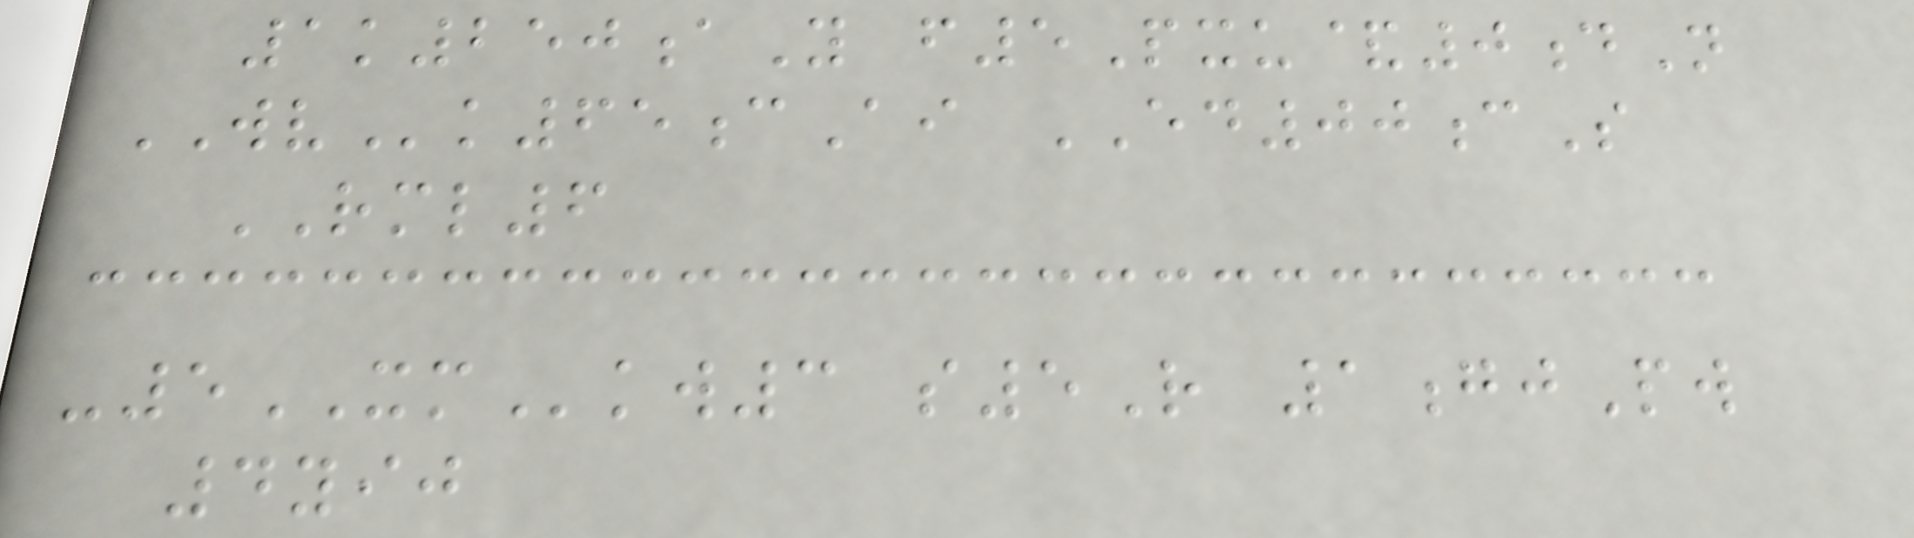1k250aY f5Pxu&0dN
WVk65cAi ED00cS
RML6
-5XMkw3 s5R 1gjPw
4yij
